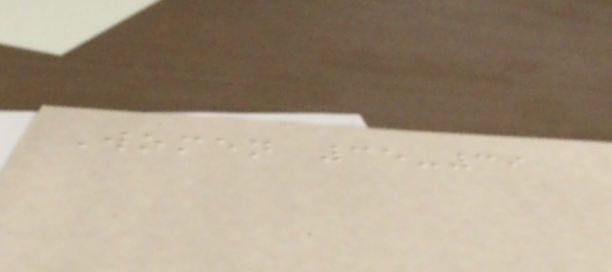Women 35-39
